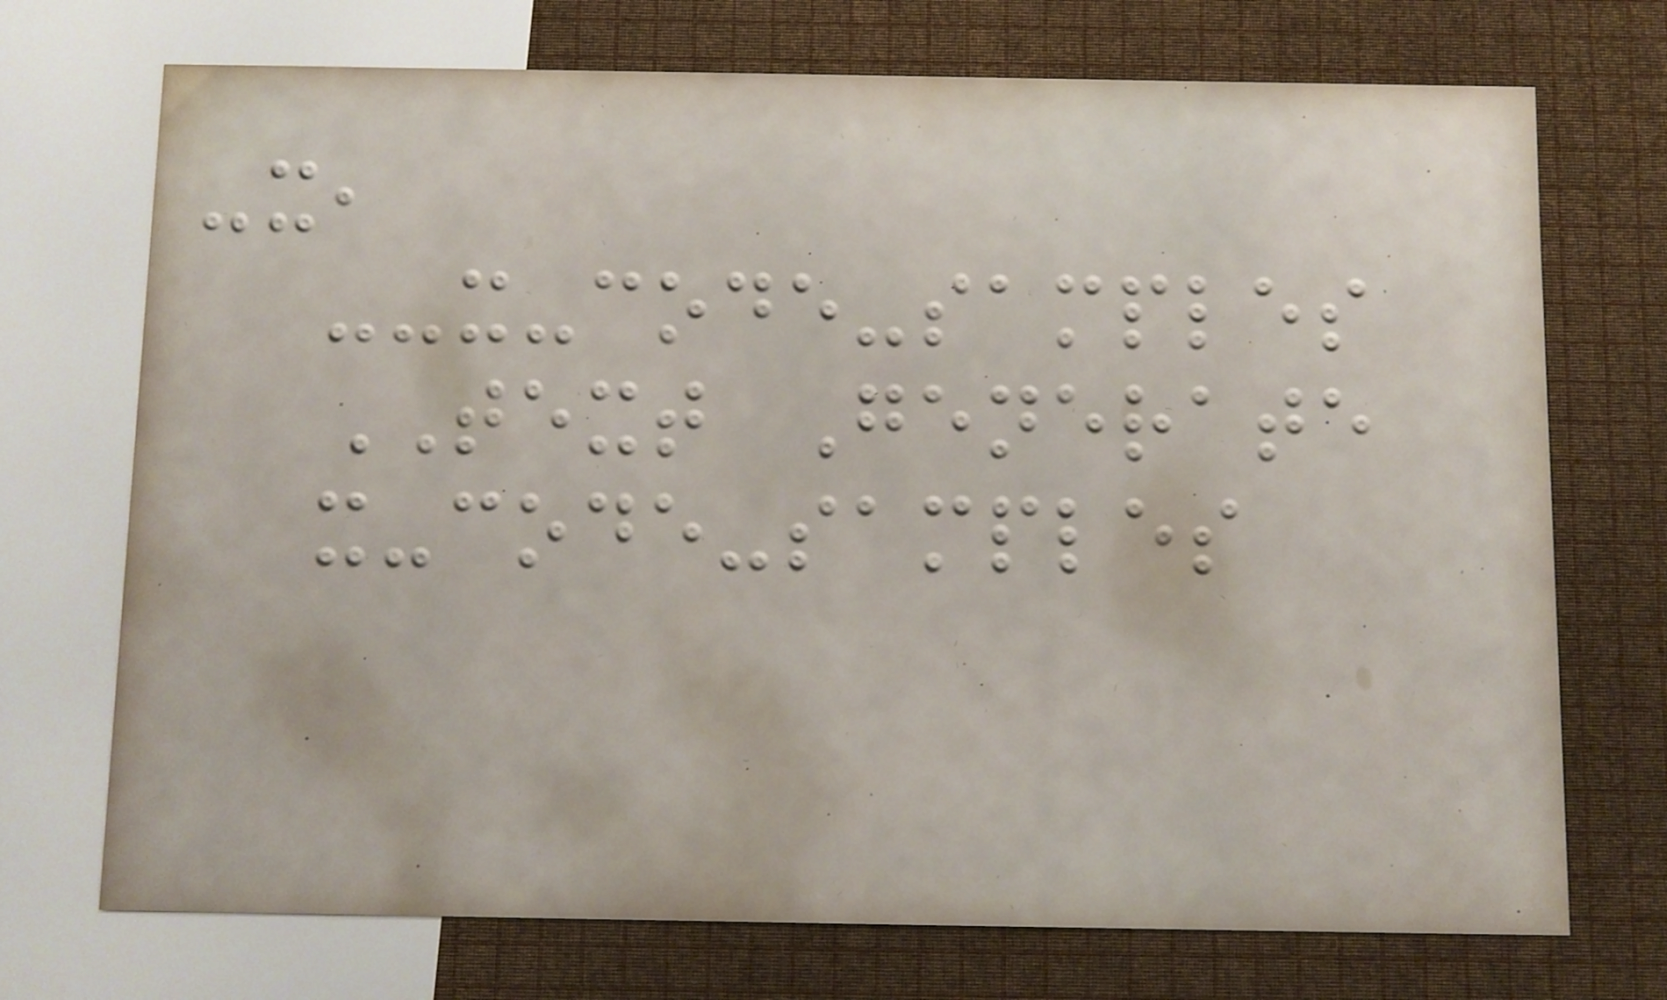-x,
--x-code-samples
TEXT Generate
x-code-samples
